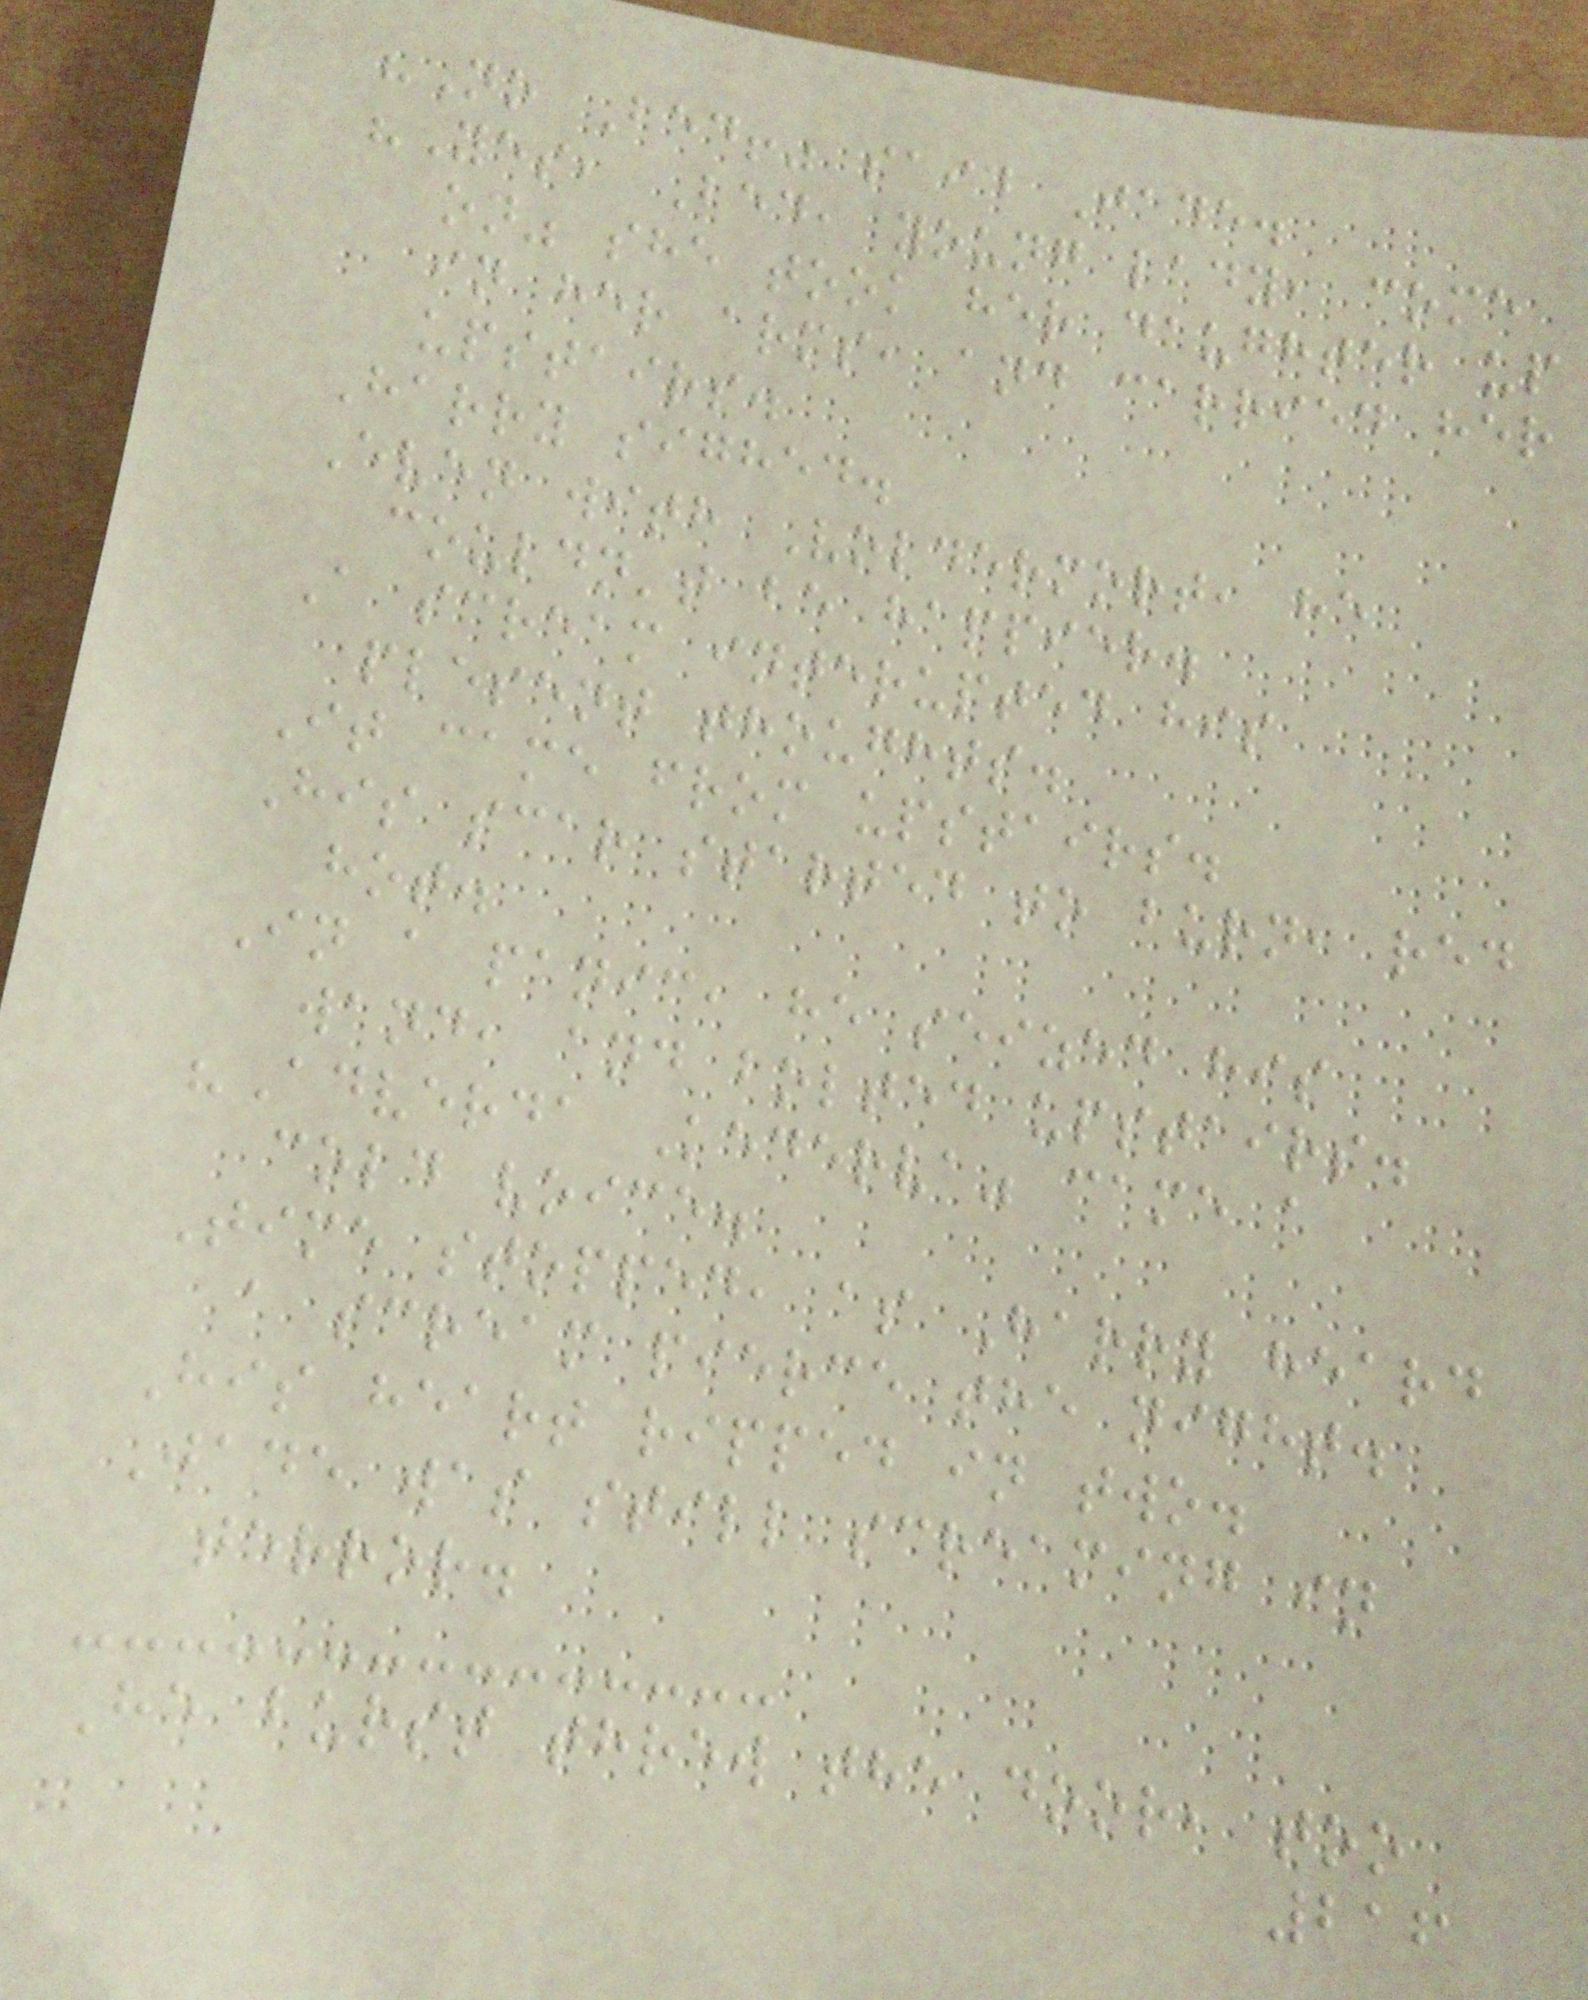"No Bed!" said Jade.
"Yes, Bed, young lady, come
on" she took her daughter up
in her arms, and carried her
upstairs.
Harry sighed.
Even with Voldermort, he
couldn't be happier.
A scream interupted his
plesent thoughts.
It came from upstairs.
His scar started to burn, red
hot.
In a panic, he seized his
wand, and bolted upstairs.
"Adverda Kederva" came a
cold voice.
Time stopped, as Harry heard
a scream pierce the night.
His heart ripped in two.
Jade was still screaming in
terror.
He burst threw the door, too
216
